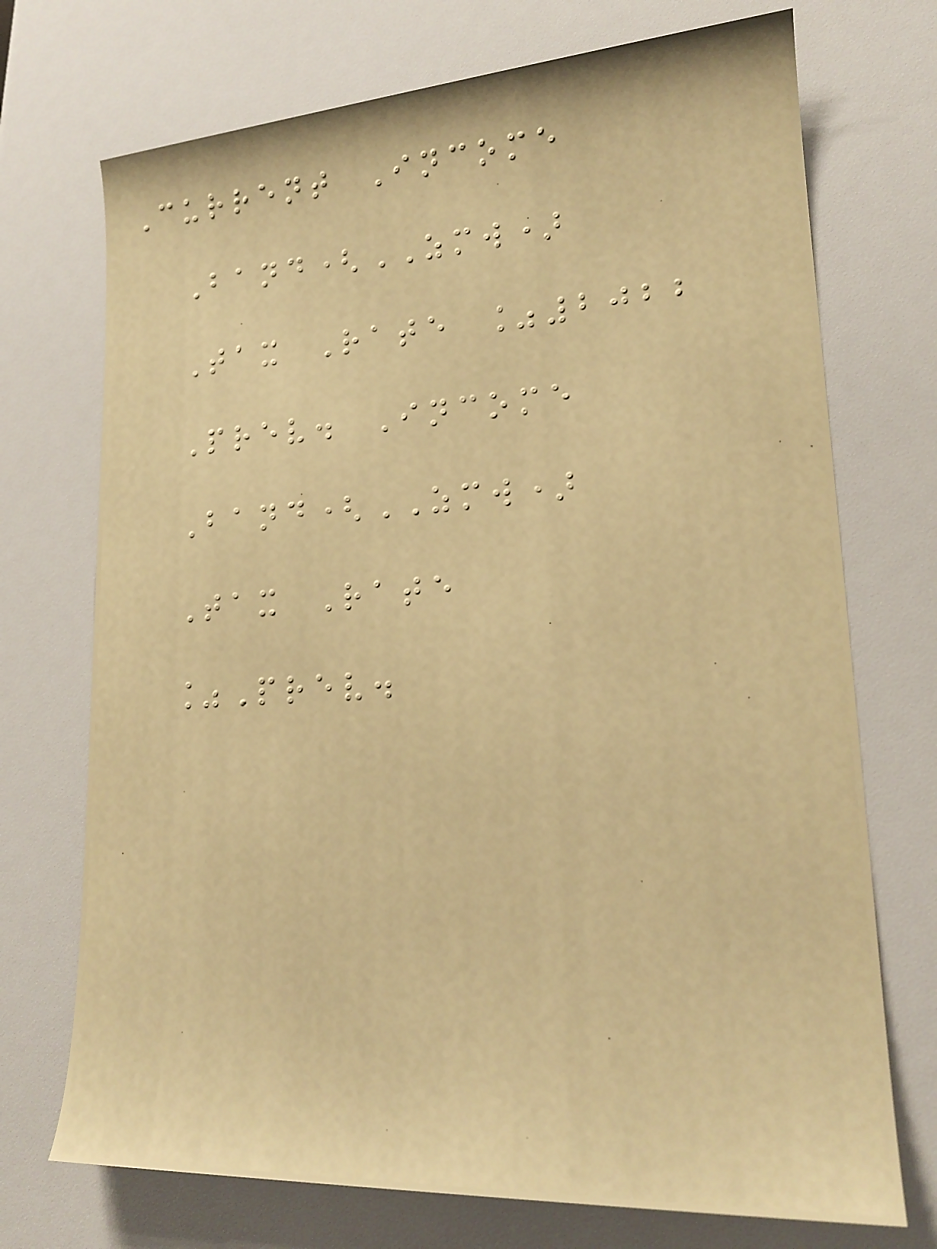Current Income
Band(ZMW)
Tax Rate %2022
Prev. Income
Band(ZMW)
Tax Rate
%Prev.
